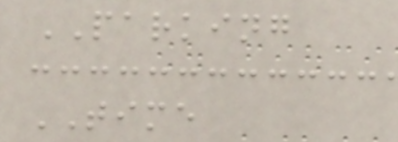PARKING
TIME
